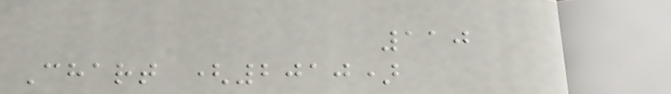110
Chart (2010)
